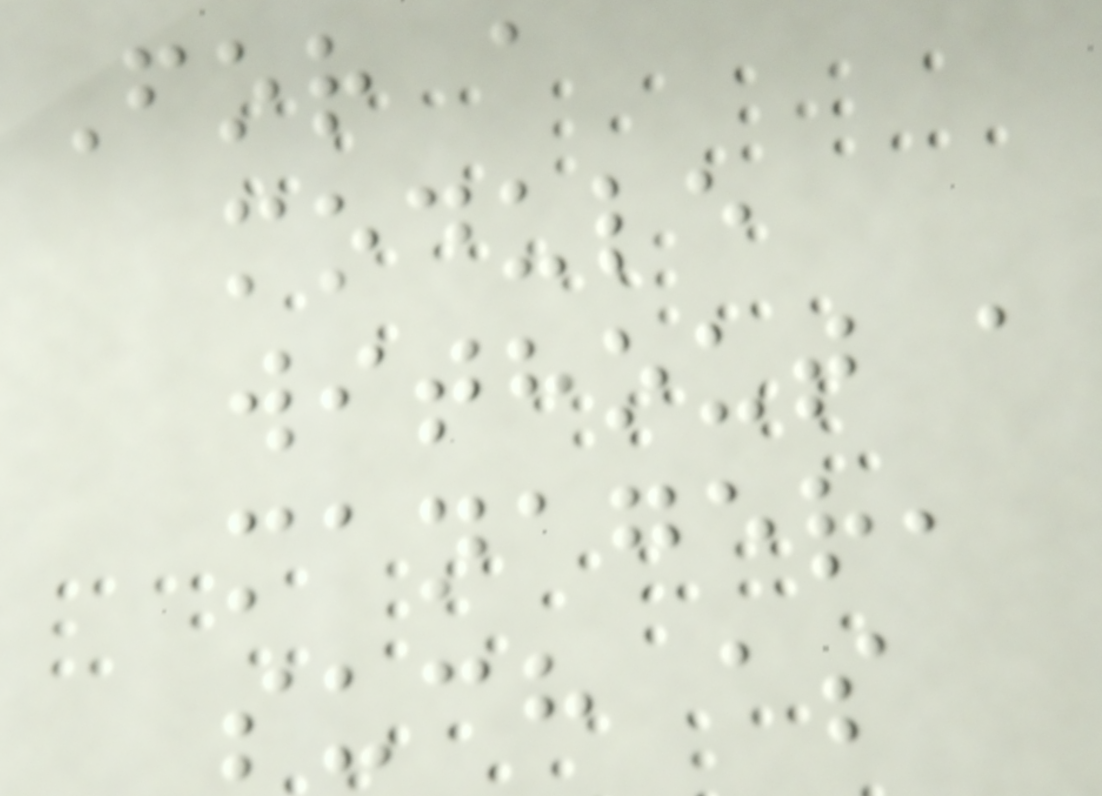For a
module
without a
manager,
such as
